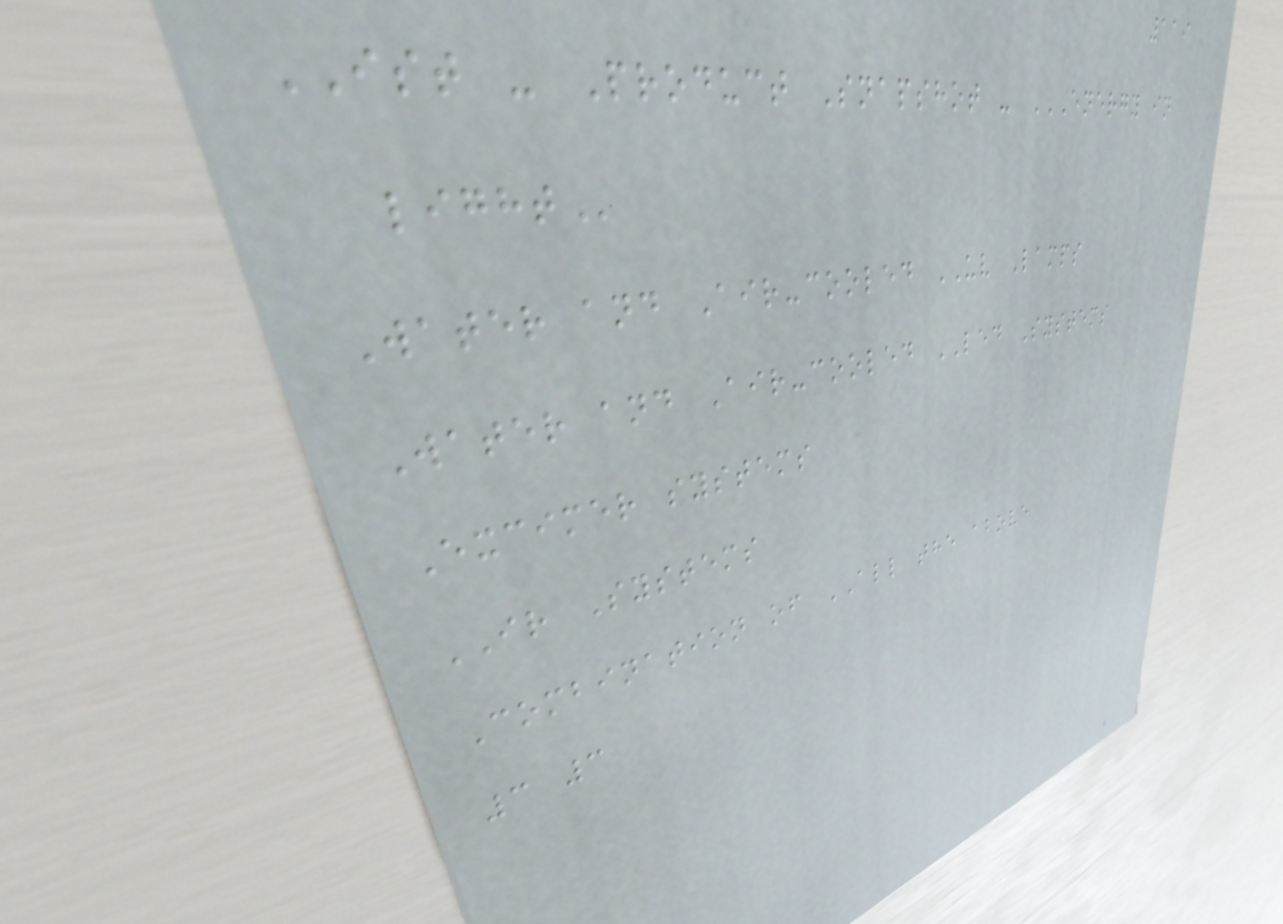119
IST - Product Snapshot - ENERGY IN
LIGHT
Water and Air-cooled UV Lamps
Water and Air-cooled LED Systems
Excimer systems
IR Systems
Combination of ALL the above
3 3
